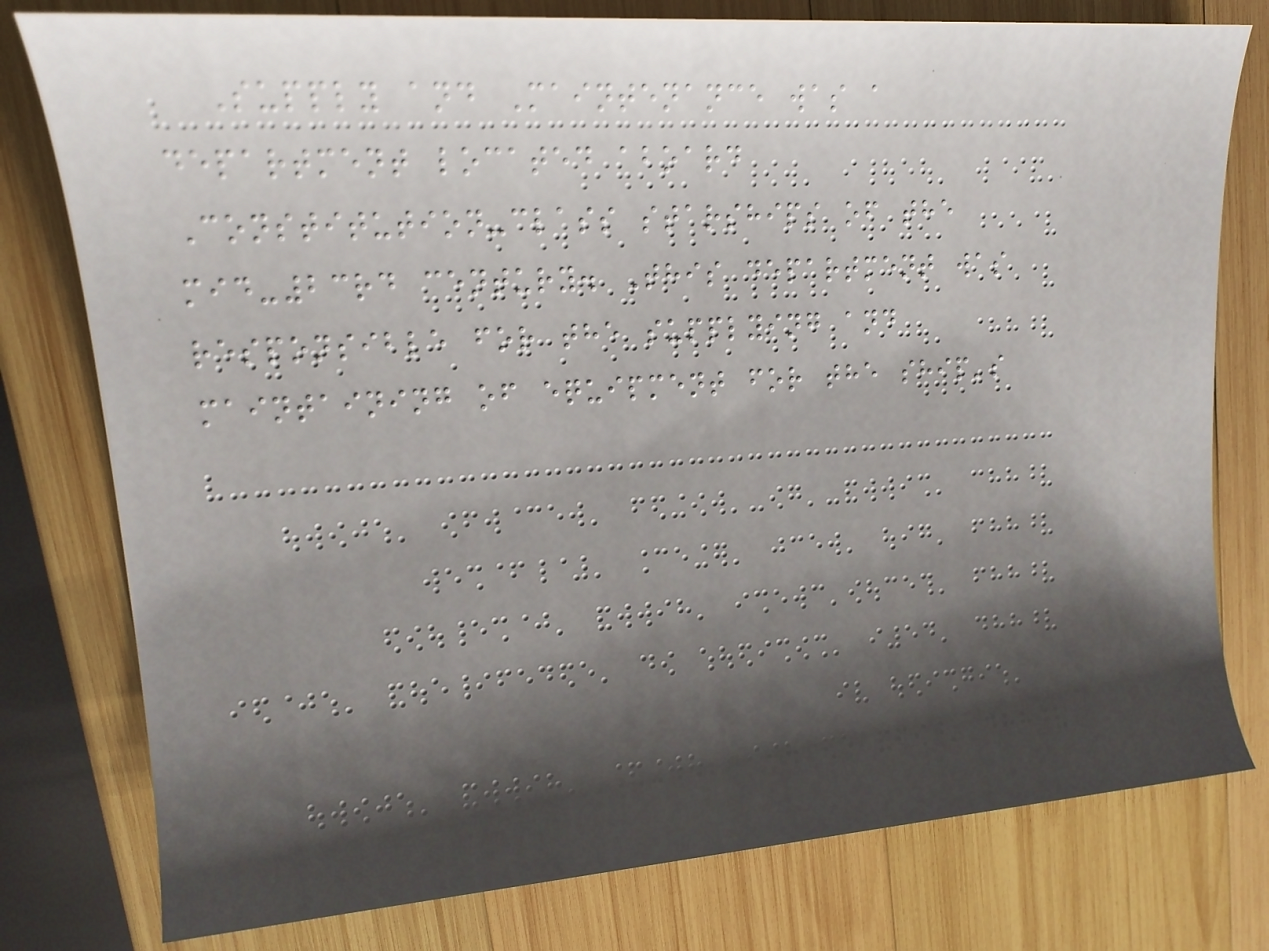Supply and Maintenance was a
department located aboard
Constitution-class starships of the
mid-23rd century. This department was
responsible for the supplying and
maintaining of equipment for the ship's
